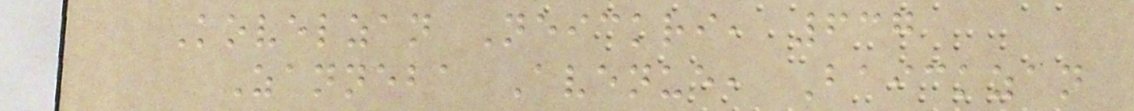Kovelzan Neickri, 637
Zanneba Avenue, Baickzan
